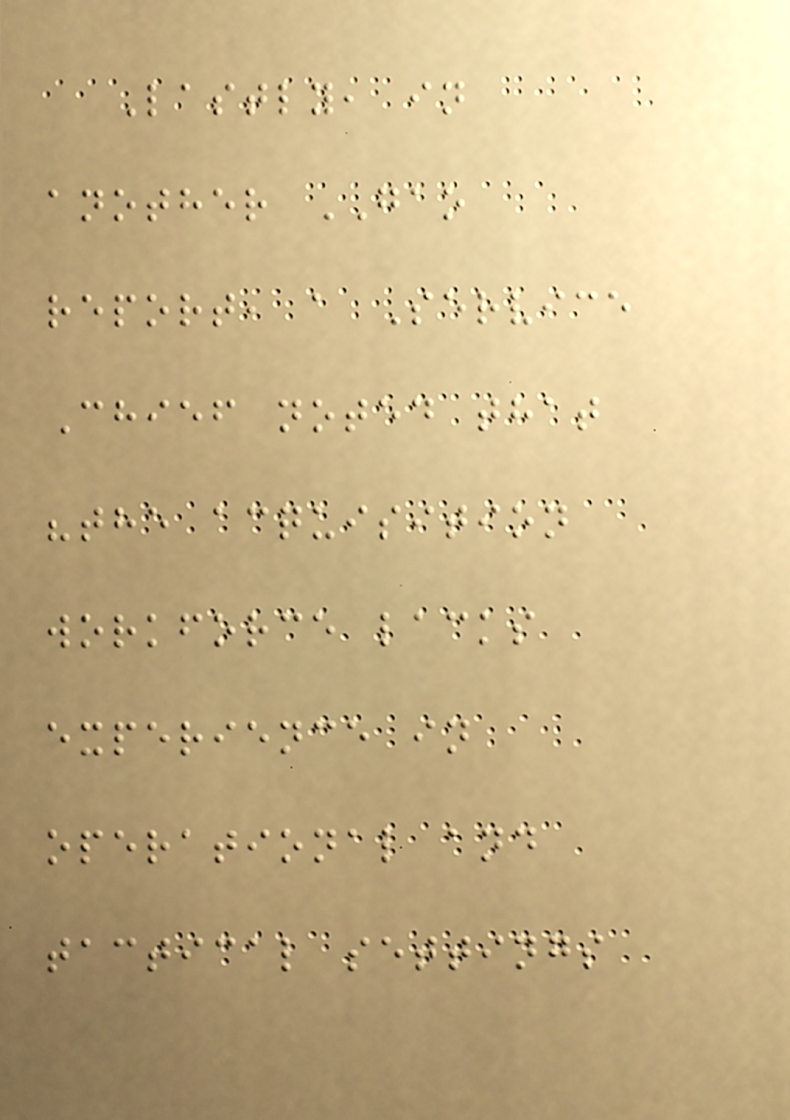Lastly, in
another GAO
report, a Service
Chief noted that
"the acquisition
workforce lacks
experience in
operational and
tactical settings
